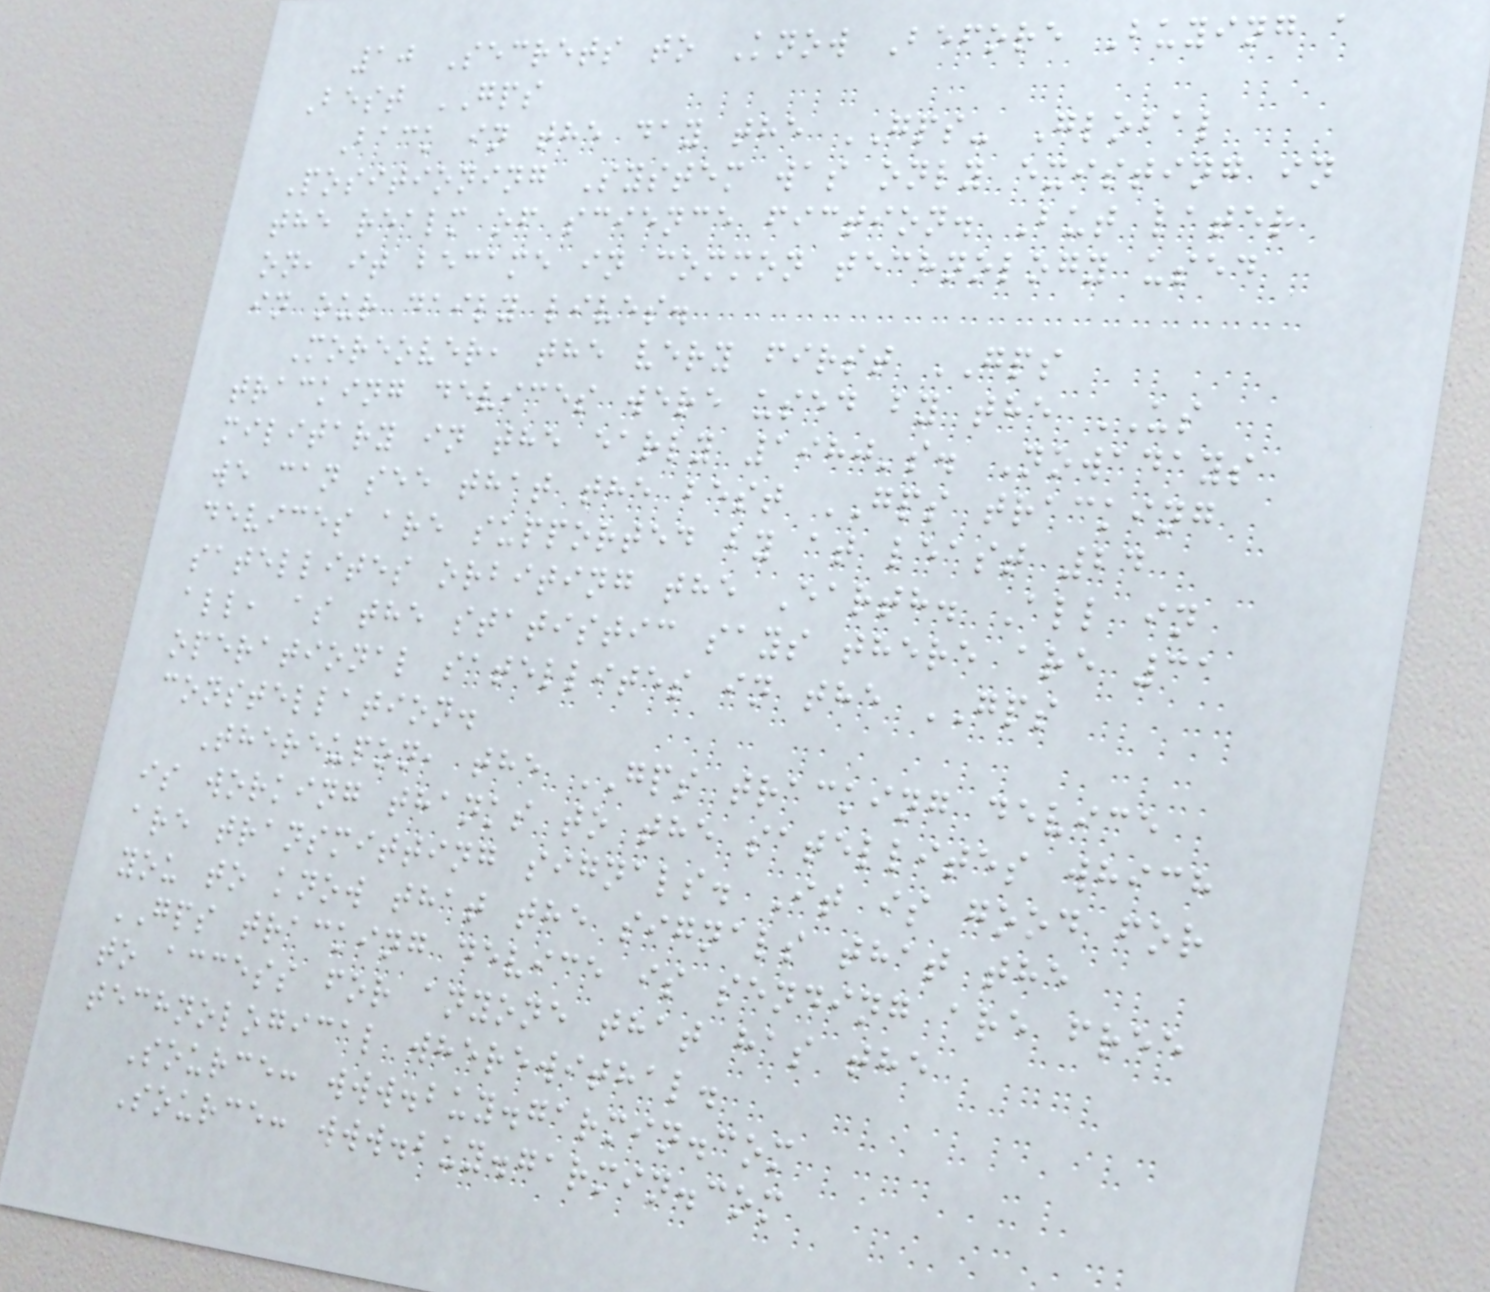10 Secrets to Know Before Buying a
Best GPS
Back in the day the GPS- Global
Positioning System was only existing in
the realm of science fiction. But later
on, it became in common technology used
in our daily lives.
Moreover, the very first GPS
tracking devices were used by the US
military in the early 1980's. Nowadays
we can see that the best GPS tracking
devices are supported by at least 24
satellites orbiting the Earth. All in
all, as the statistic says there are 31
operational satellites in the GPS
constellation.
Thereupon, the GPS tracking device
is working thanks to the satellites which
are transmitting signals. It is good for
you to know that the signals that the
GPS tracking device is sending are free
to access for anyone that has the
technological wherewithal.
Source: www.buy.garmin.com
Source: www.buy.garmin.com
